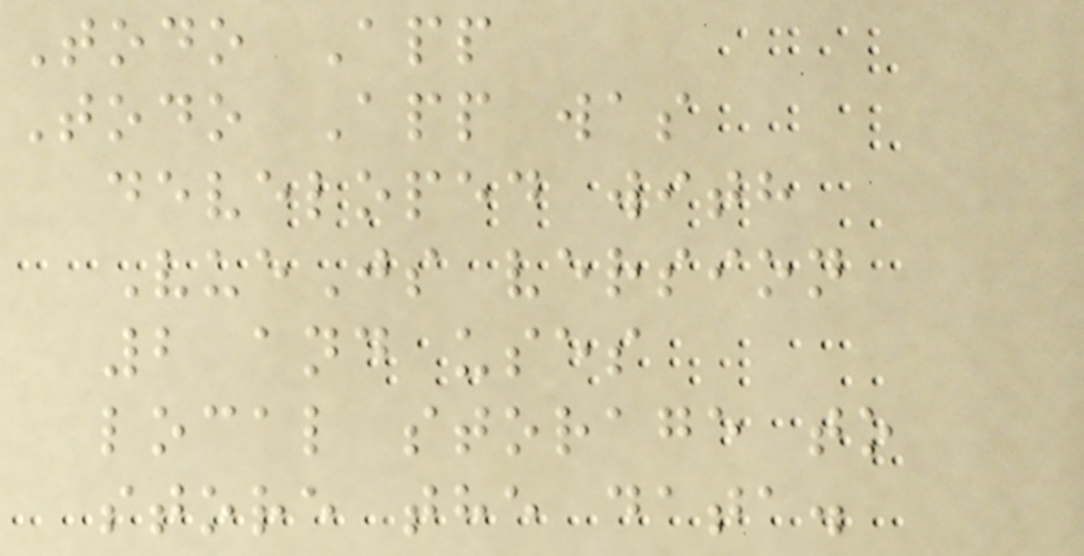Todo App
Todo App was
developed with
VueJs version
2 and uses
local storage to
store the data.
